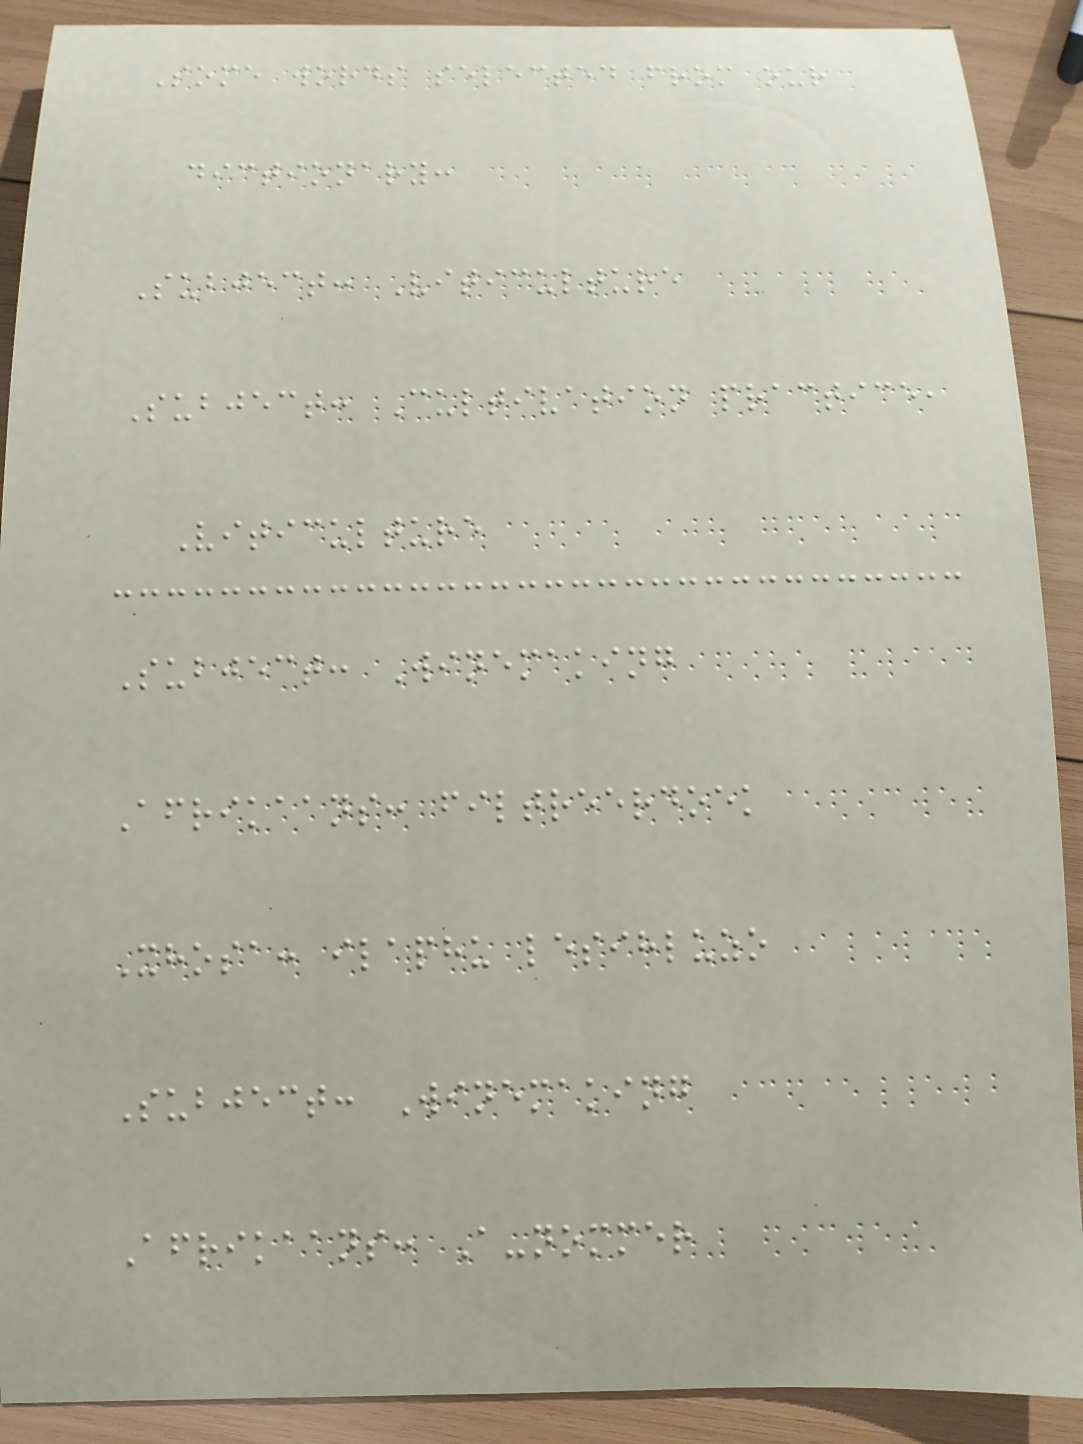Some words selected from our
dictionary:
Subject: Viticulture
Subject: Cultivation practice,
Viticulture
Subject: Winemaking
Afrikaans: filtreerdoek
Xhosa: ilaphu lesihluzo
Subject: Winemaking
Afrikaans: A-nommer
